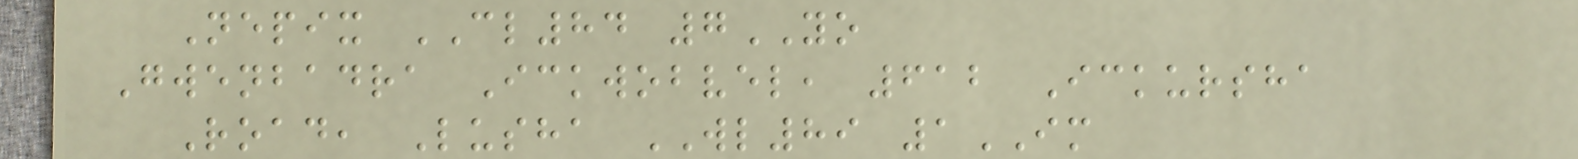Nepix CL84 7YO
Gwenbadra Ickwobvel, 612 Ickursha
Road, Lusha WL89 1IM
